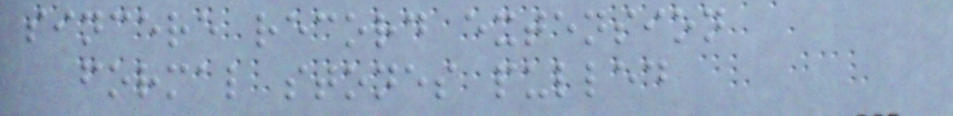sincere record extension
formal stones pulled
